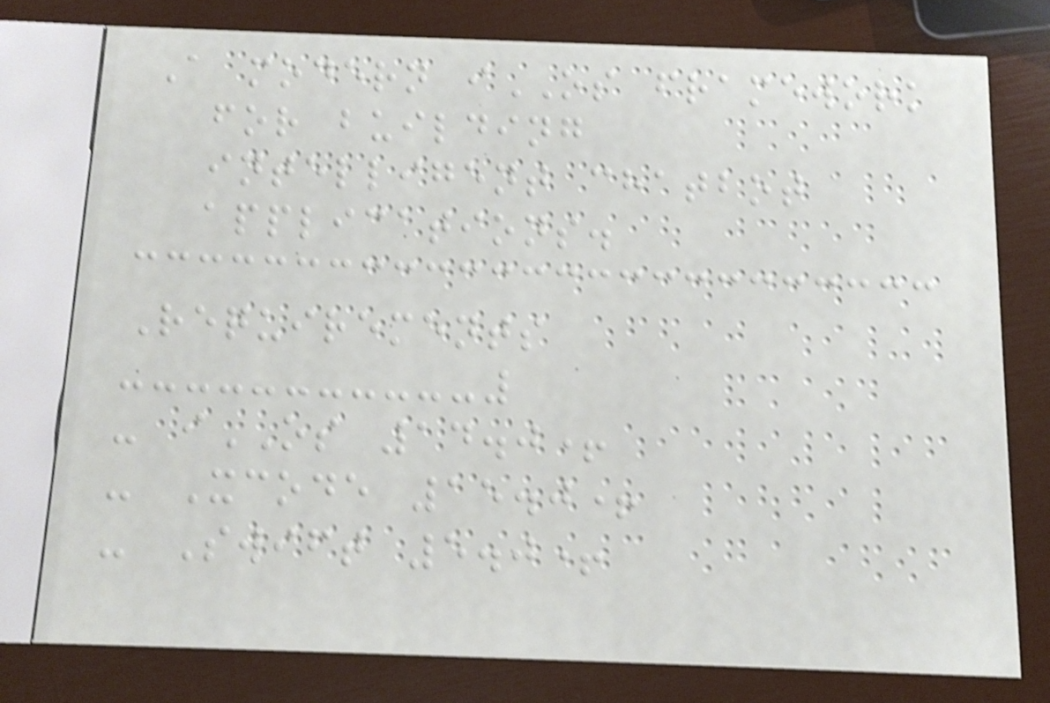A modern iOS framework
for building
intelligent chatbot
applications.
Requirements
- iOS 14.0+
- Xcode 15.0+
- Swift 5.0+
